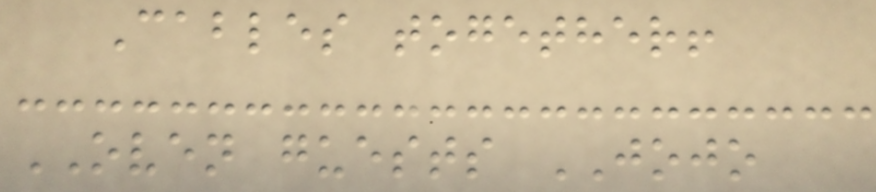Cables together!
OVEN guests JOJO
